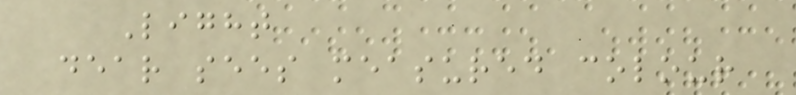Light
dear sees measured colour
